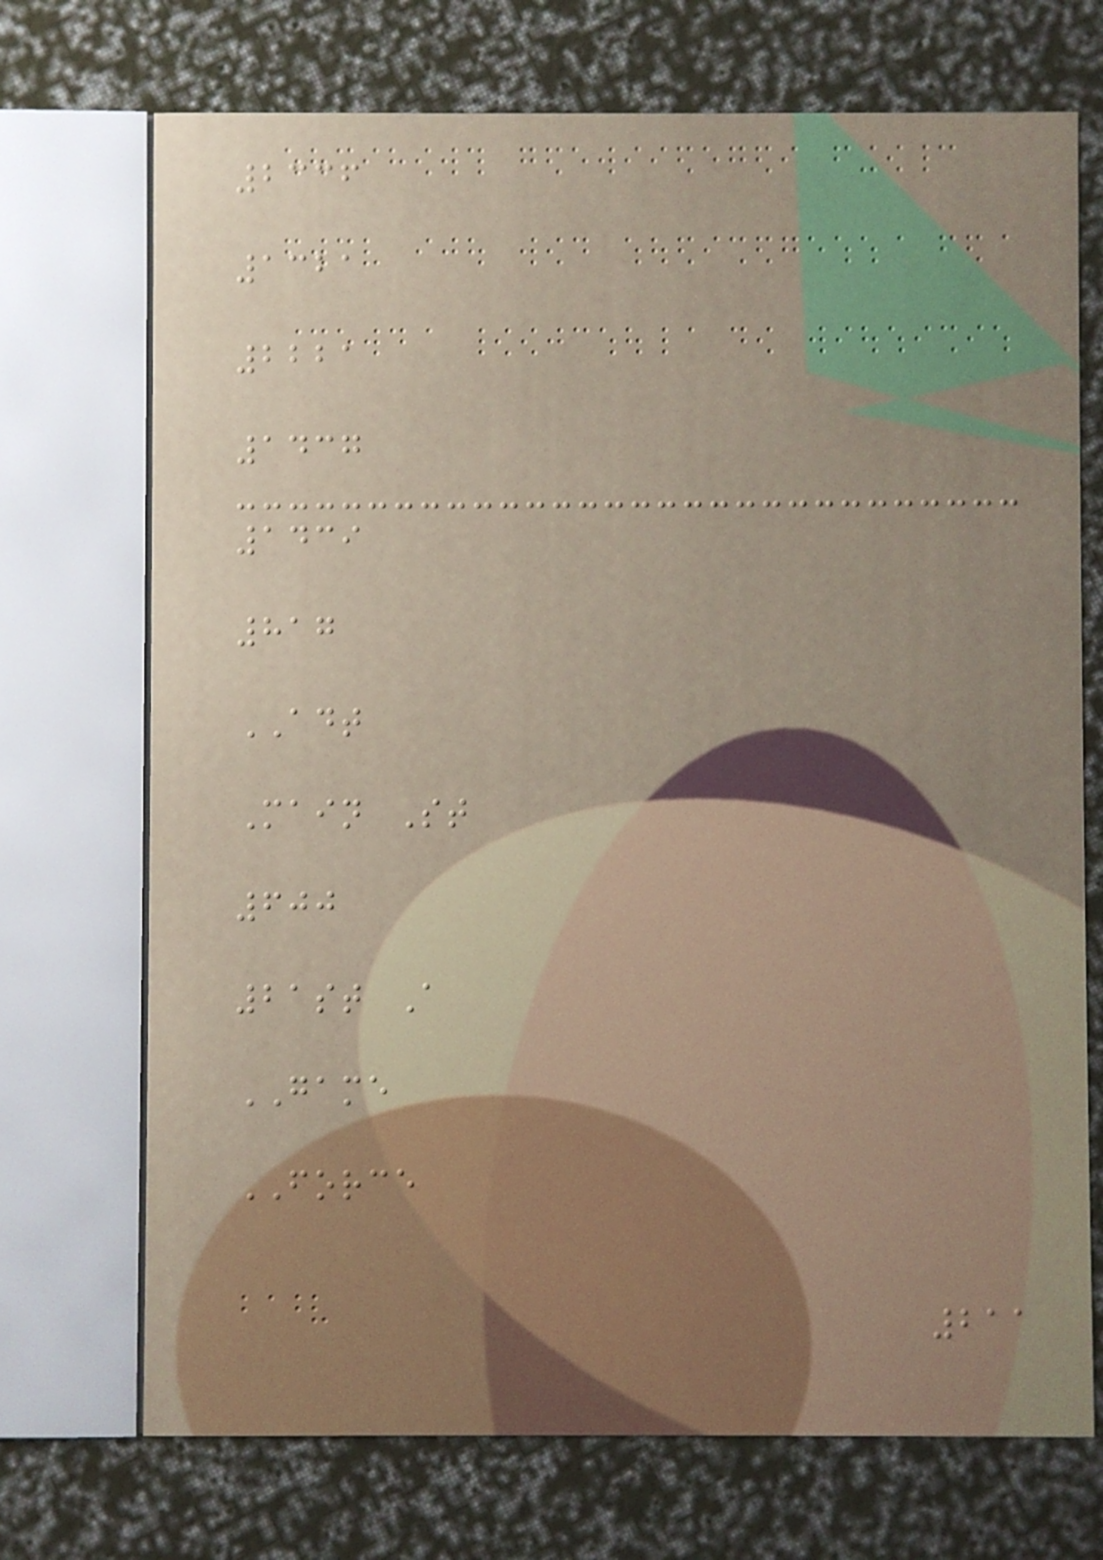2336
1321
2221
1437
1439
817
ADT
Main St
600
21st A
GAME
FORCE
211
